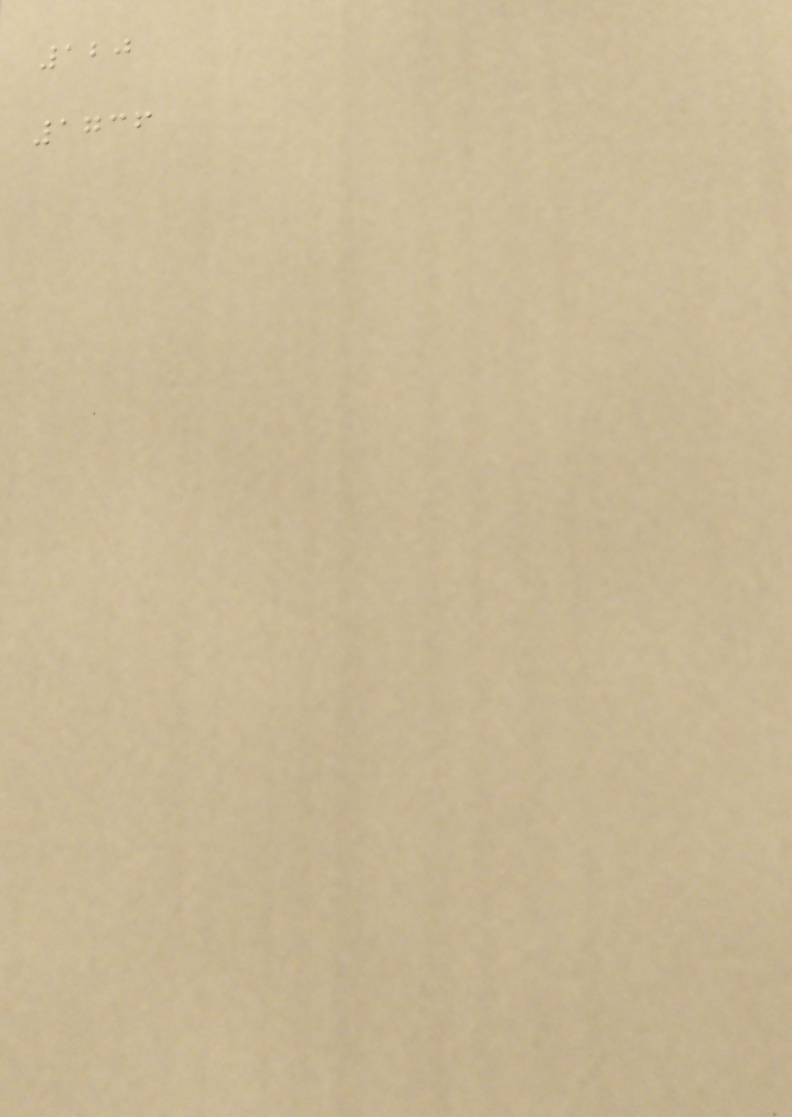120
1736
